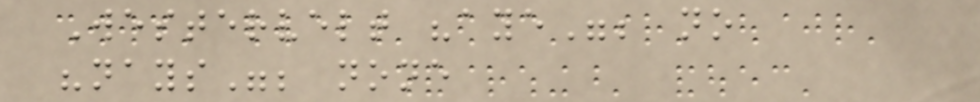Westervelt "aye"; no
"nays"; none
